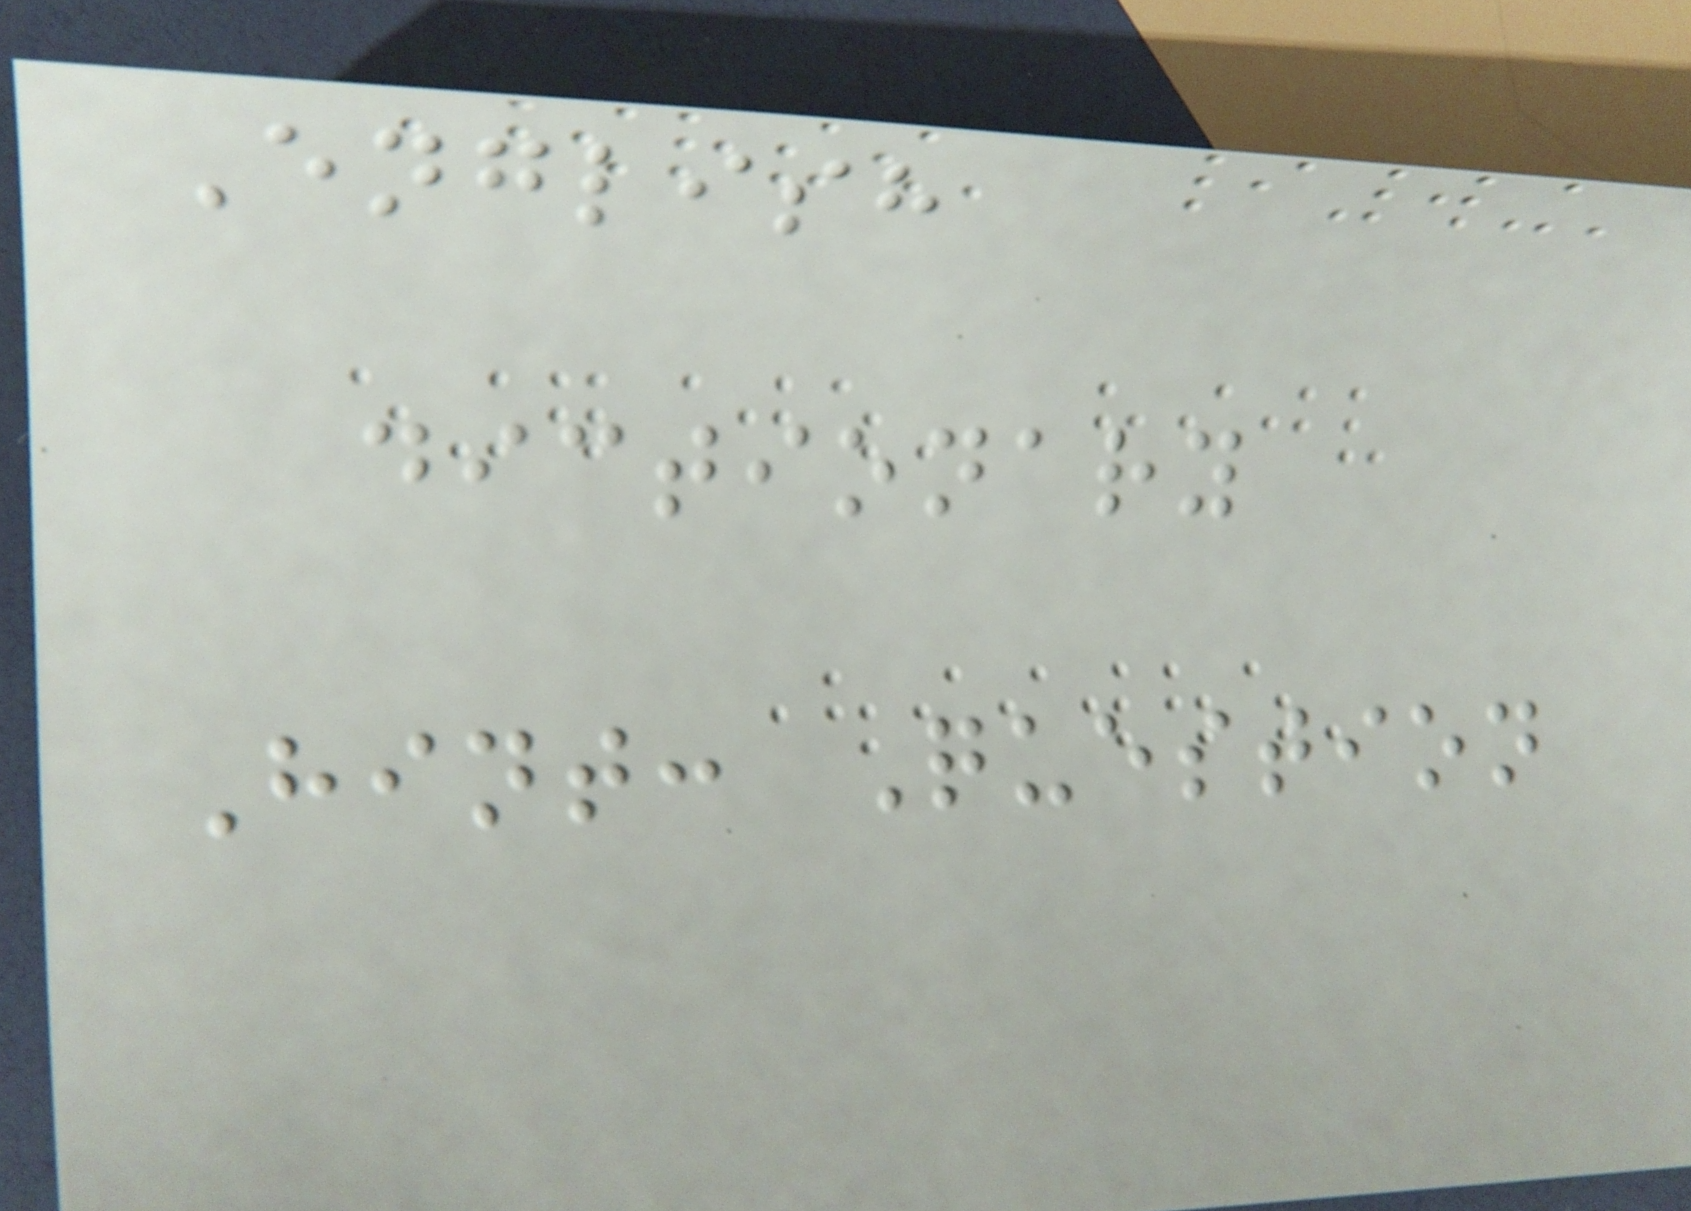English
dictionary
Hint: Question
